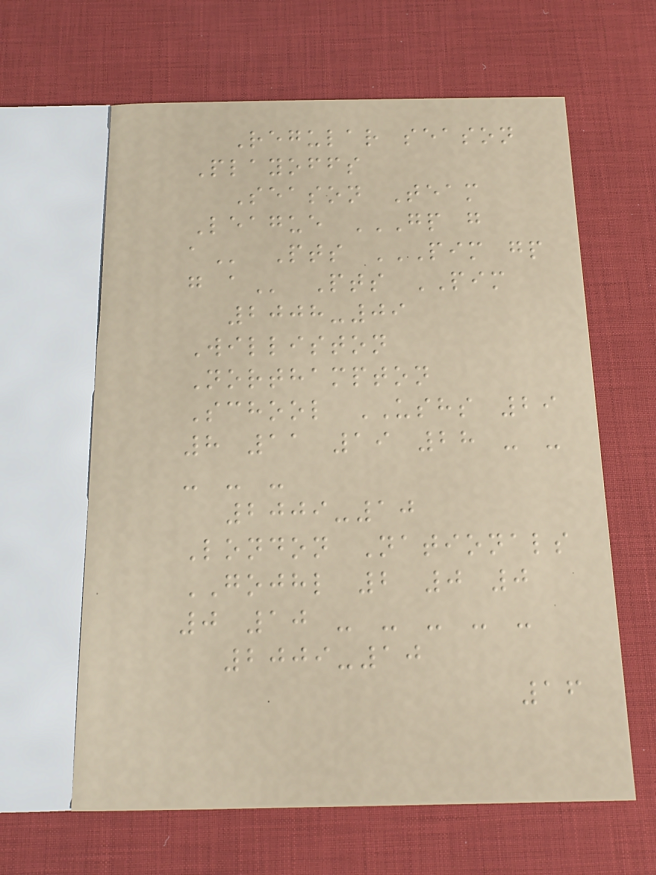Regular season
Playoffs
Season Team
League GP G
A Pts PIM GP
G A Pts PIM
2008-09
Williston
Northampton
School USHS 29
8 11 19 28 - -
- - -
2009-10
London Nationals
GOJHL 2 0 0
0 10 - - - - -
2009-10
16
